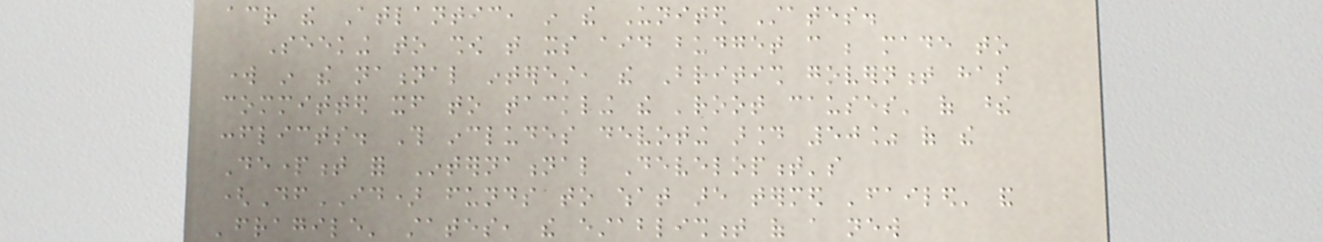across the Atlantic, in the United States.
Seeking to show that its aid budget can be made to
work in the national interest, the British government has
committed itself to tackling the 'root causes' of these
conflicts. This includes devoting around 50% of the
Department for International Development's
(DfID) funds to what are termed 'failed' and
'fragile' states, the establishment of a new
